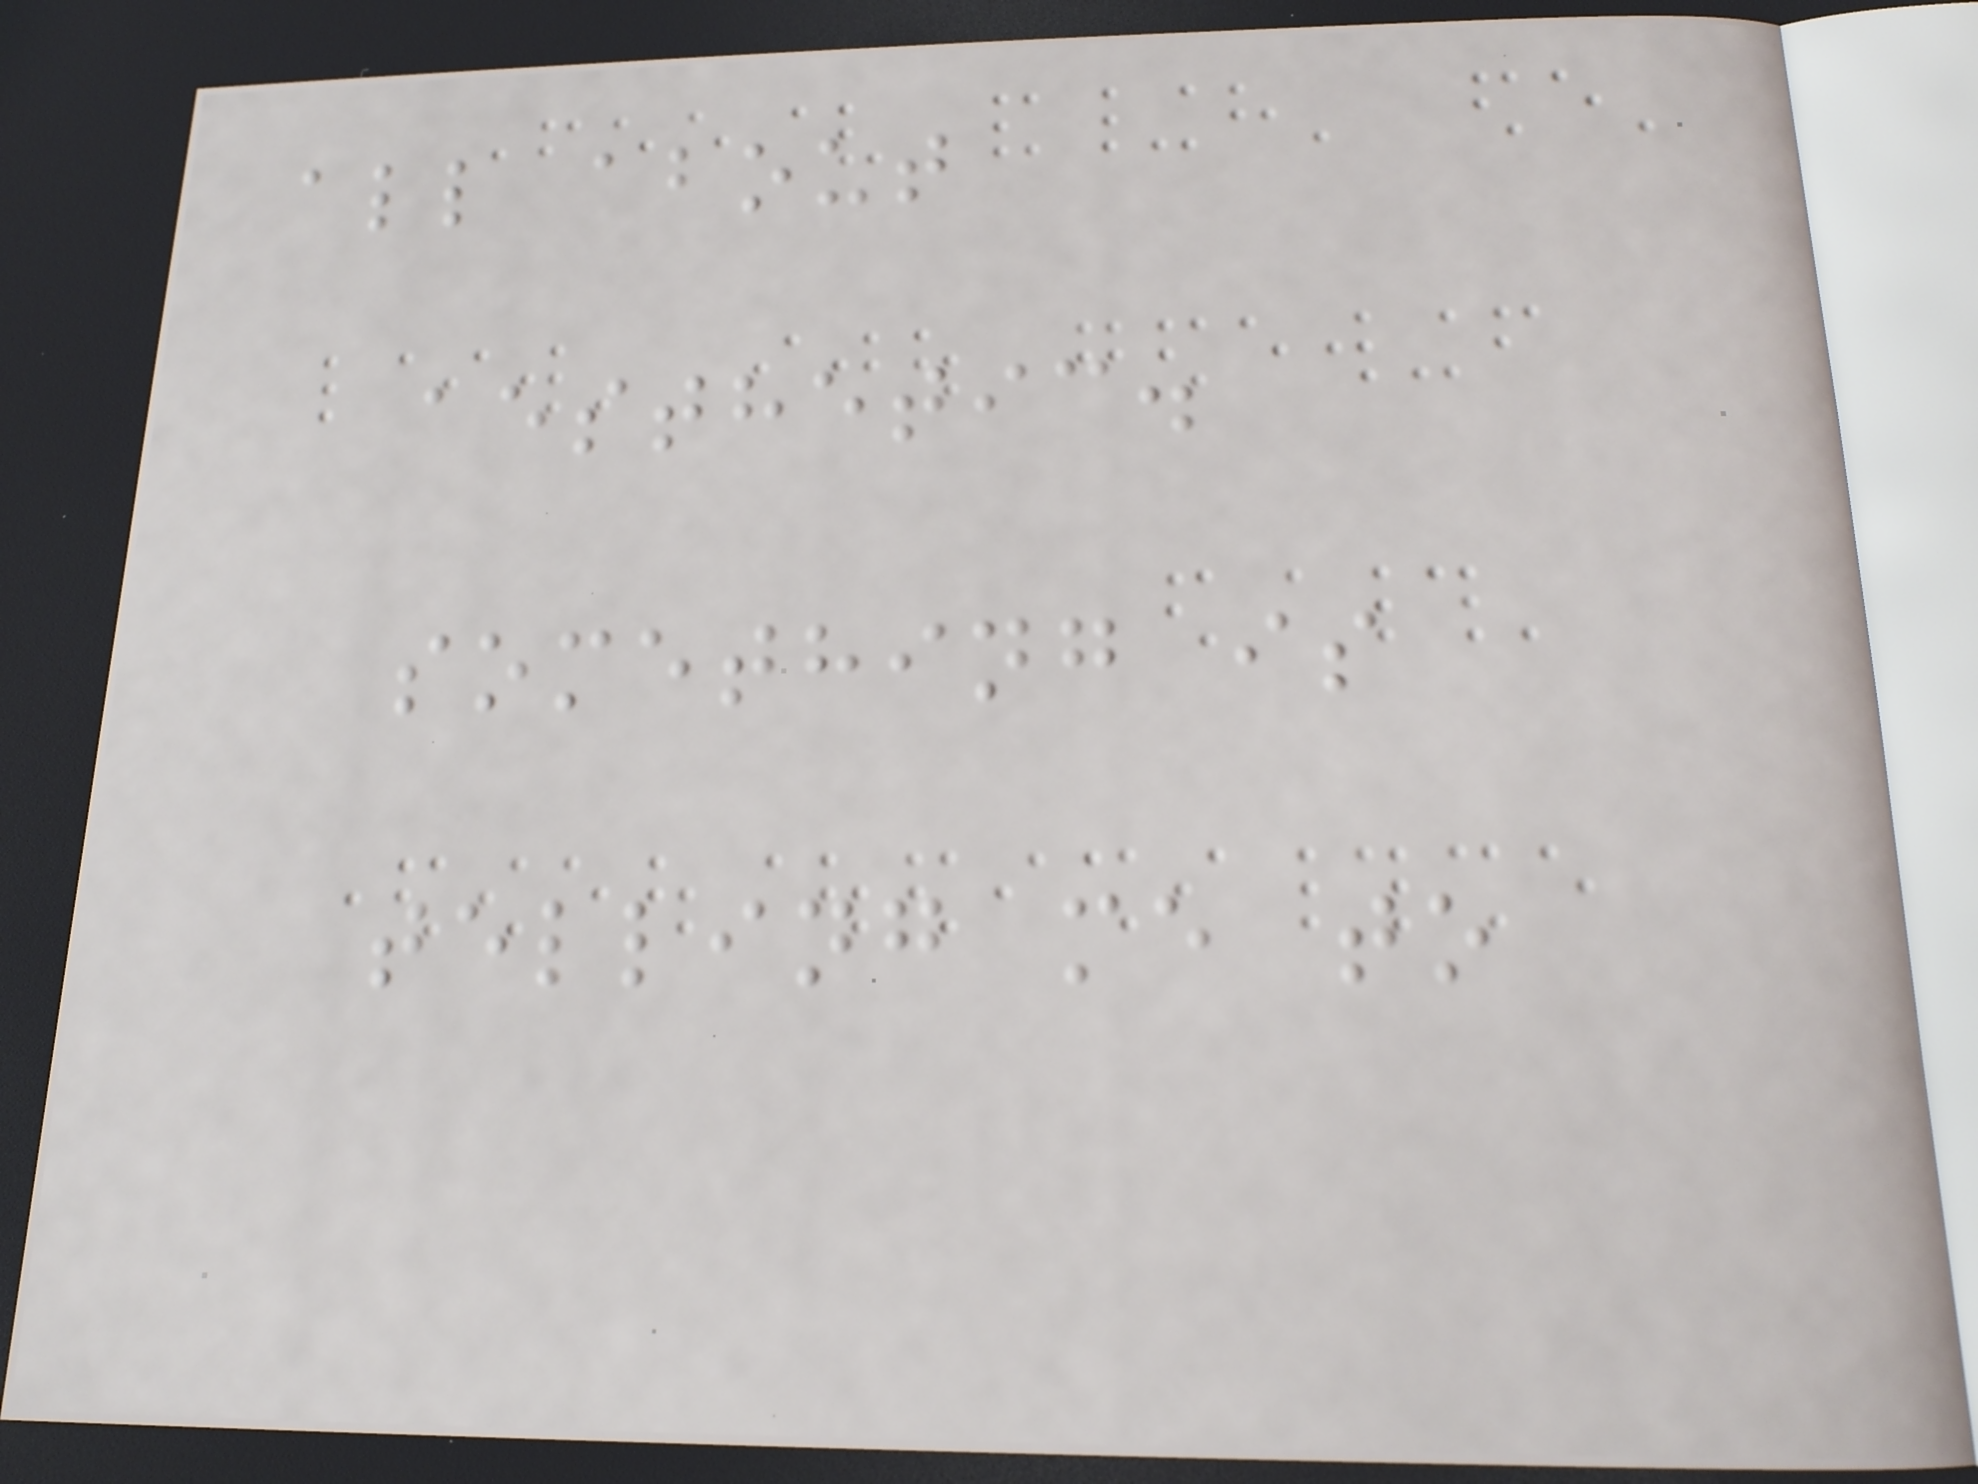all about
aesthetic.
something is
telling me to
